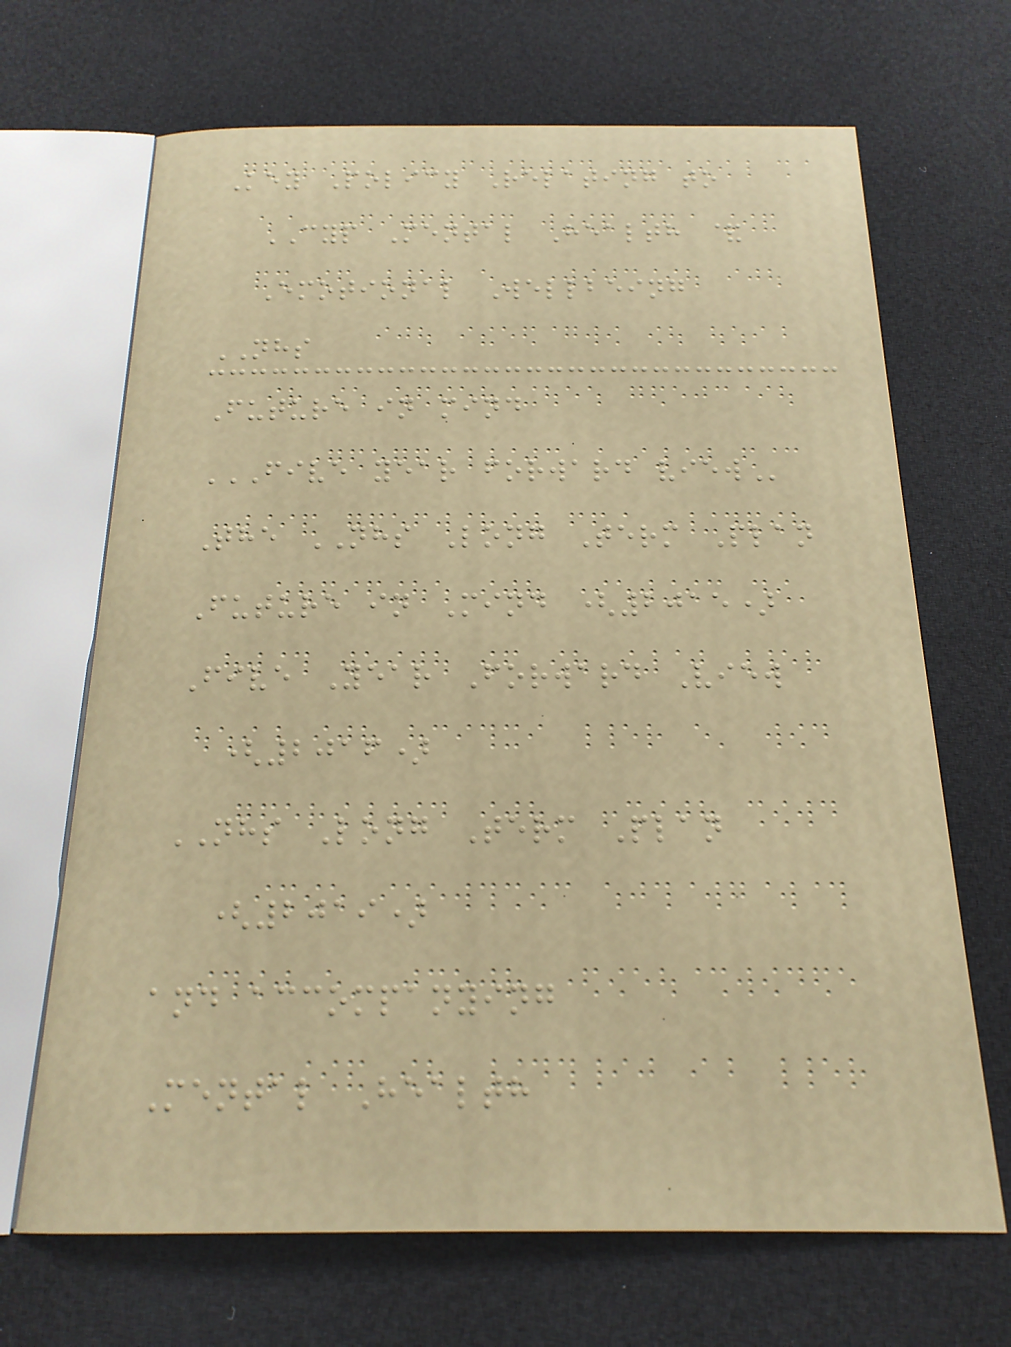Key Policy Relating to
CYP Mental Health &
Emotional Wellbeing
NHS
Future in mind
FIVE YEAR FORWARD VIEW
The NHS Long Term Plan
Future in Mind (2015)
Five Year Forward View
(2016)
NHS Long Term Plan
(2019)
and accompanying
Mental Health
